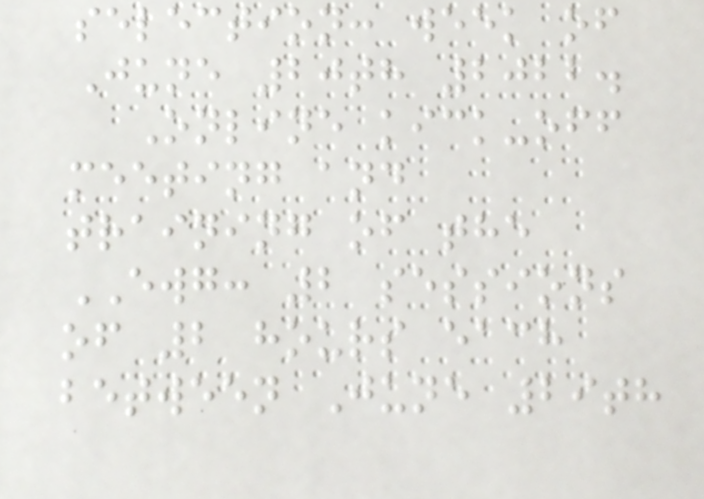selection: week of
June 20th 2022.
Online kick-off
meeting and
training of the
EWG: 2 sessions
of 2 hours each
between June 29th
